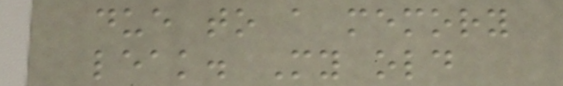due to a memory
leak. My old
